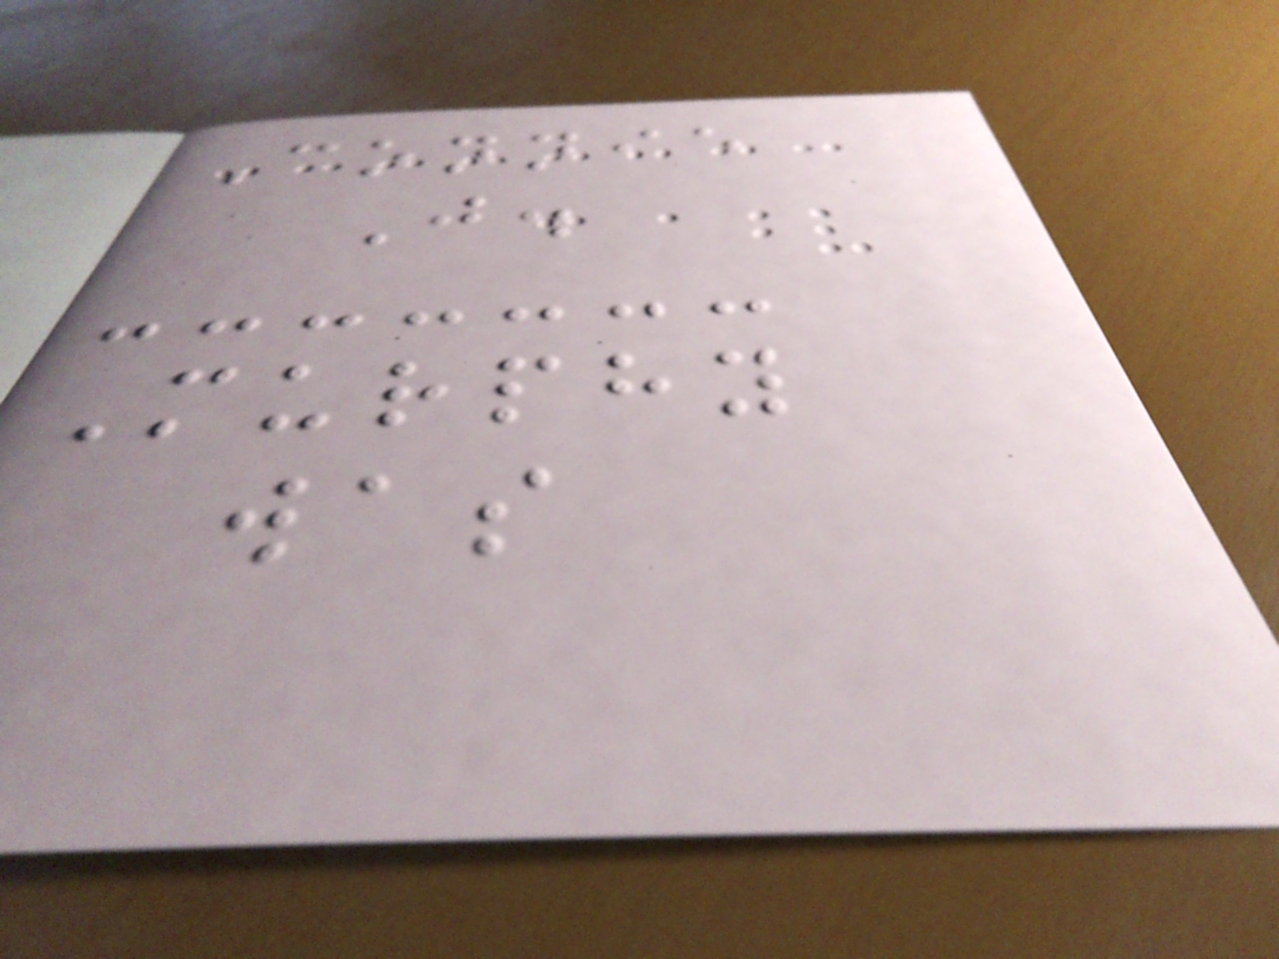Connie
J.
Murphy
was
